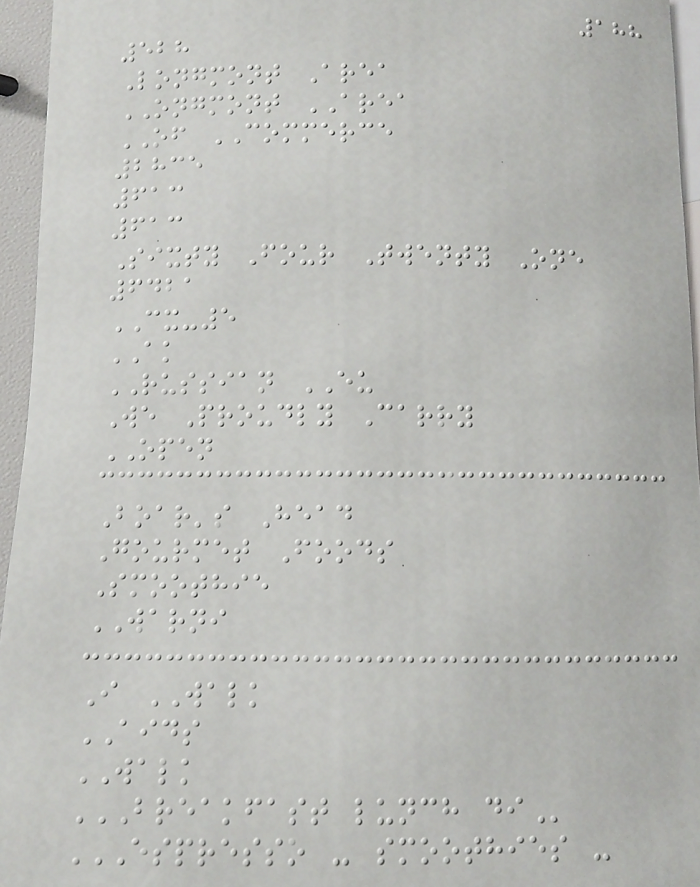188
528
Longmont Area
ONGMONT AREA
OF COMMERCE
2835
613
613
Sixty Four Twenty One
6421
CX-5
AK
RUSSIAN EU
We Proudly Carry
OPEN
Boar's Head
Gourmet Foods
Smoothie
WARNI
I WALK
AIDS
WALK
BREAKFAST LUNCH DI
ESPRESSO - SMOOTHIES -
